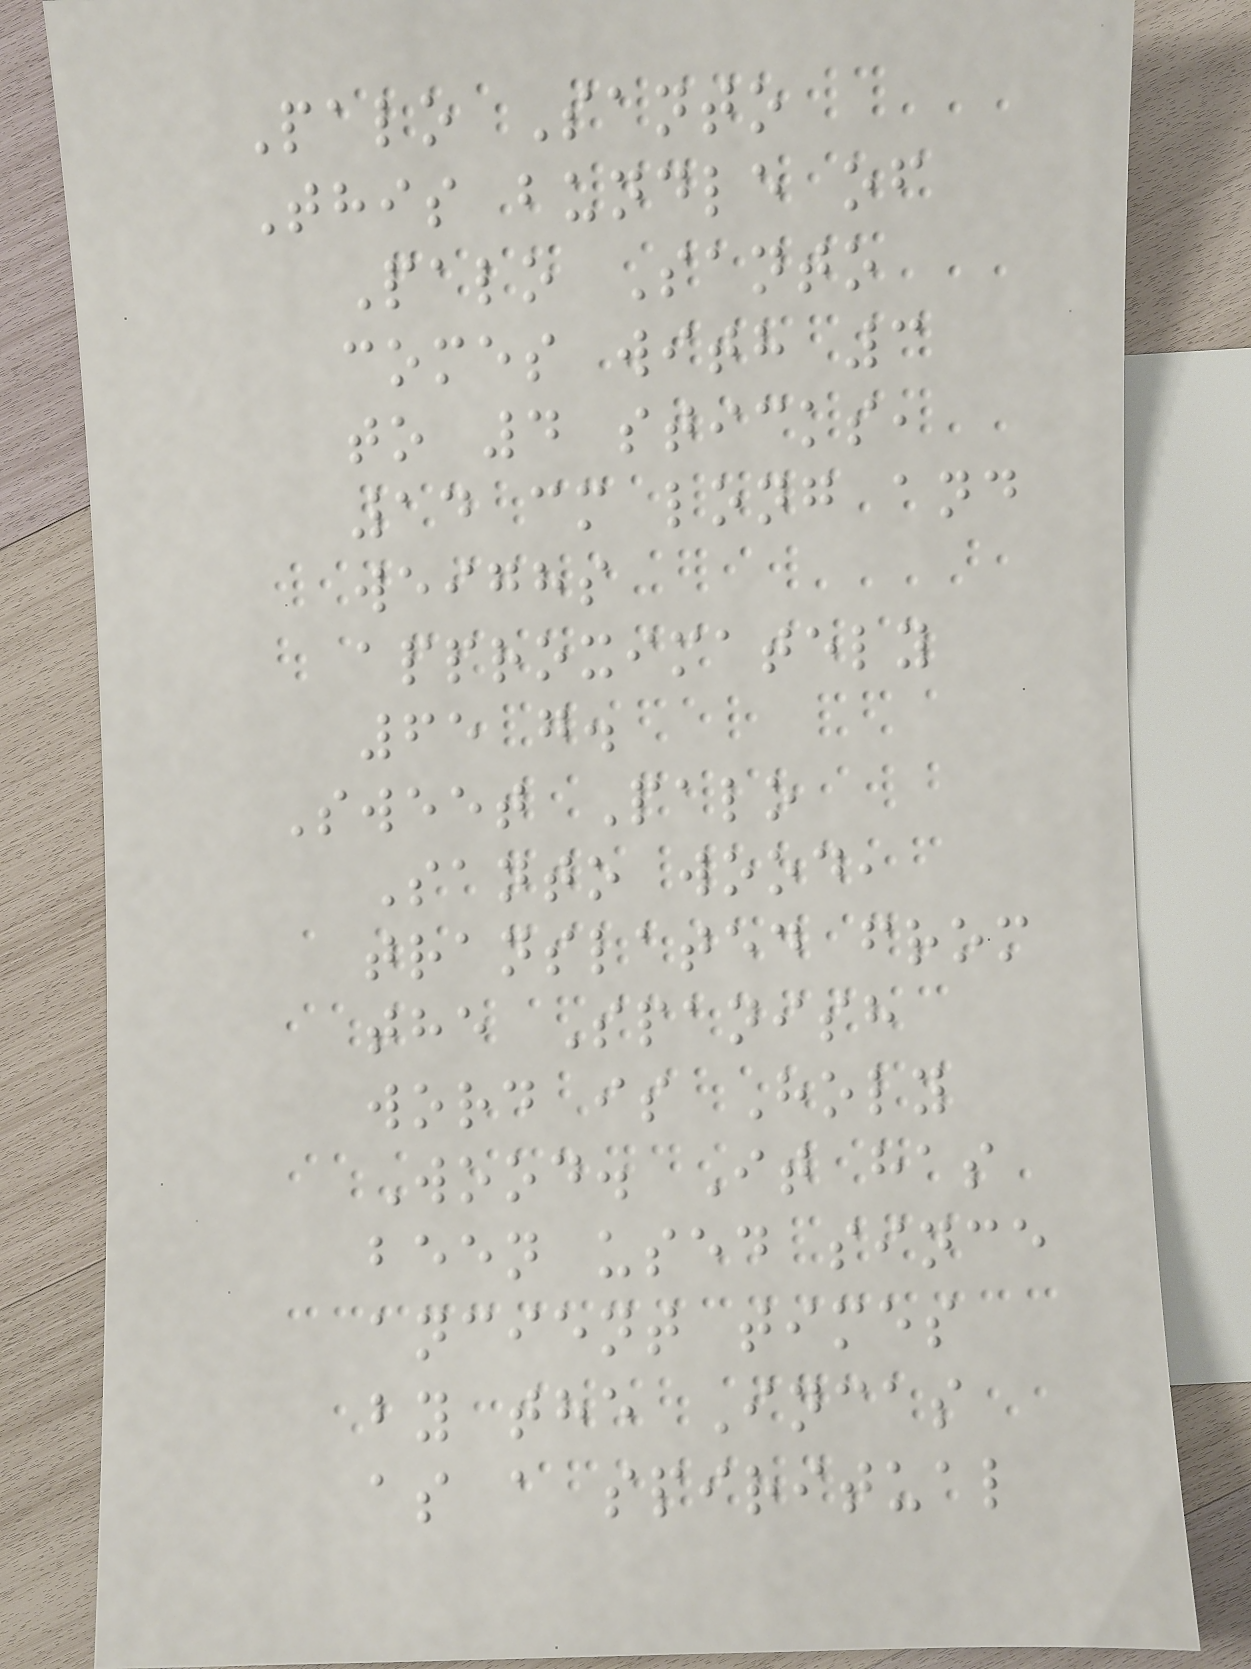Palo Santo
This bundle of
Palo Santo
comes with 3
to 4 sticks,
14 cm long and
weighs
approximately
65 g.
Sweet Palo
Santo wood,
translated from
the Spanish
word is Holy
Wood. It has
been used since
ancient times
by the Incas
as a spiritual
